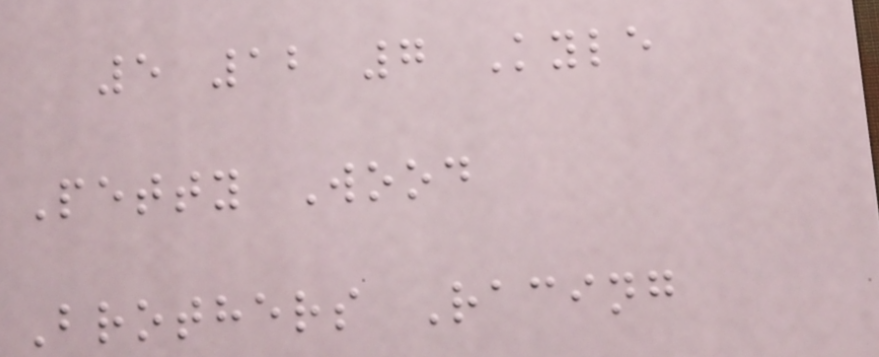5 12 7 Kyle
Petty Wood
Brothers Racing
